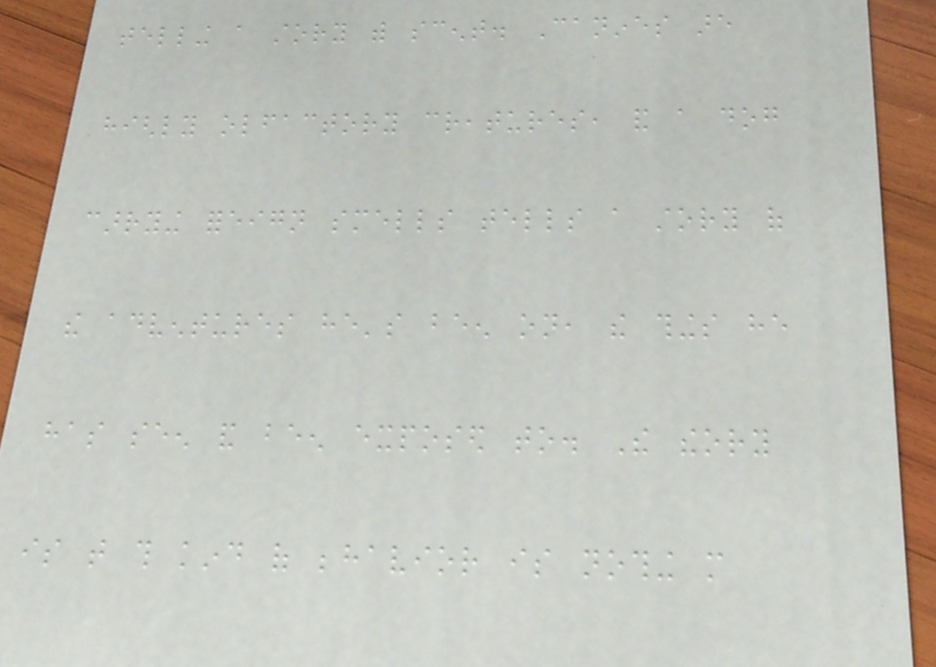telling a story with scent. Canines are
highly olfactory creatures, and a dog
carrying foreign smells tells a story of
the adventures he's been on, the things he
has seen and been exposed to. The theory
is that this kind of behavior is nothing more
